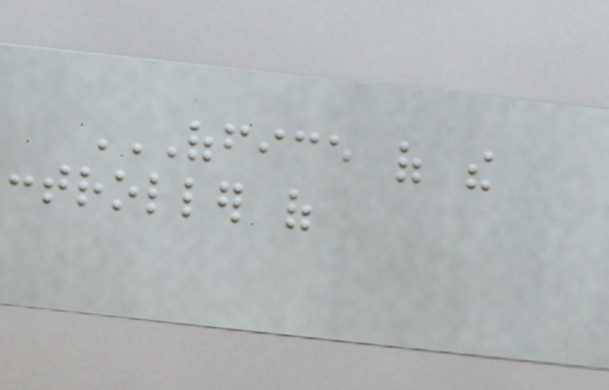OFFICE OF THE
CONTROLLER OF
